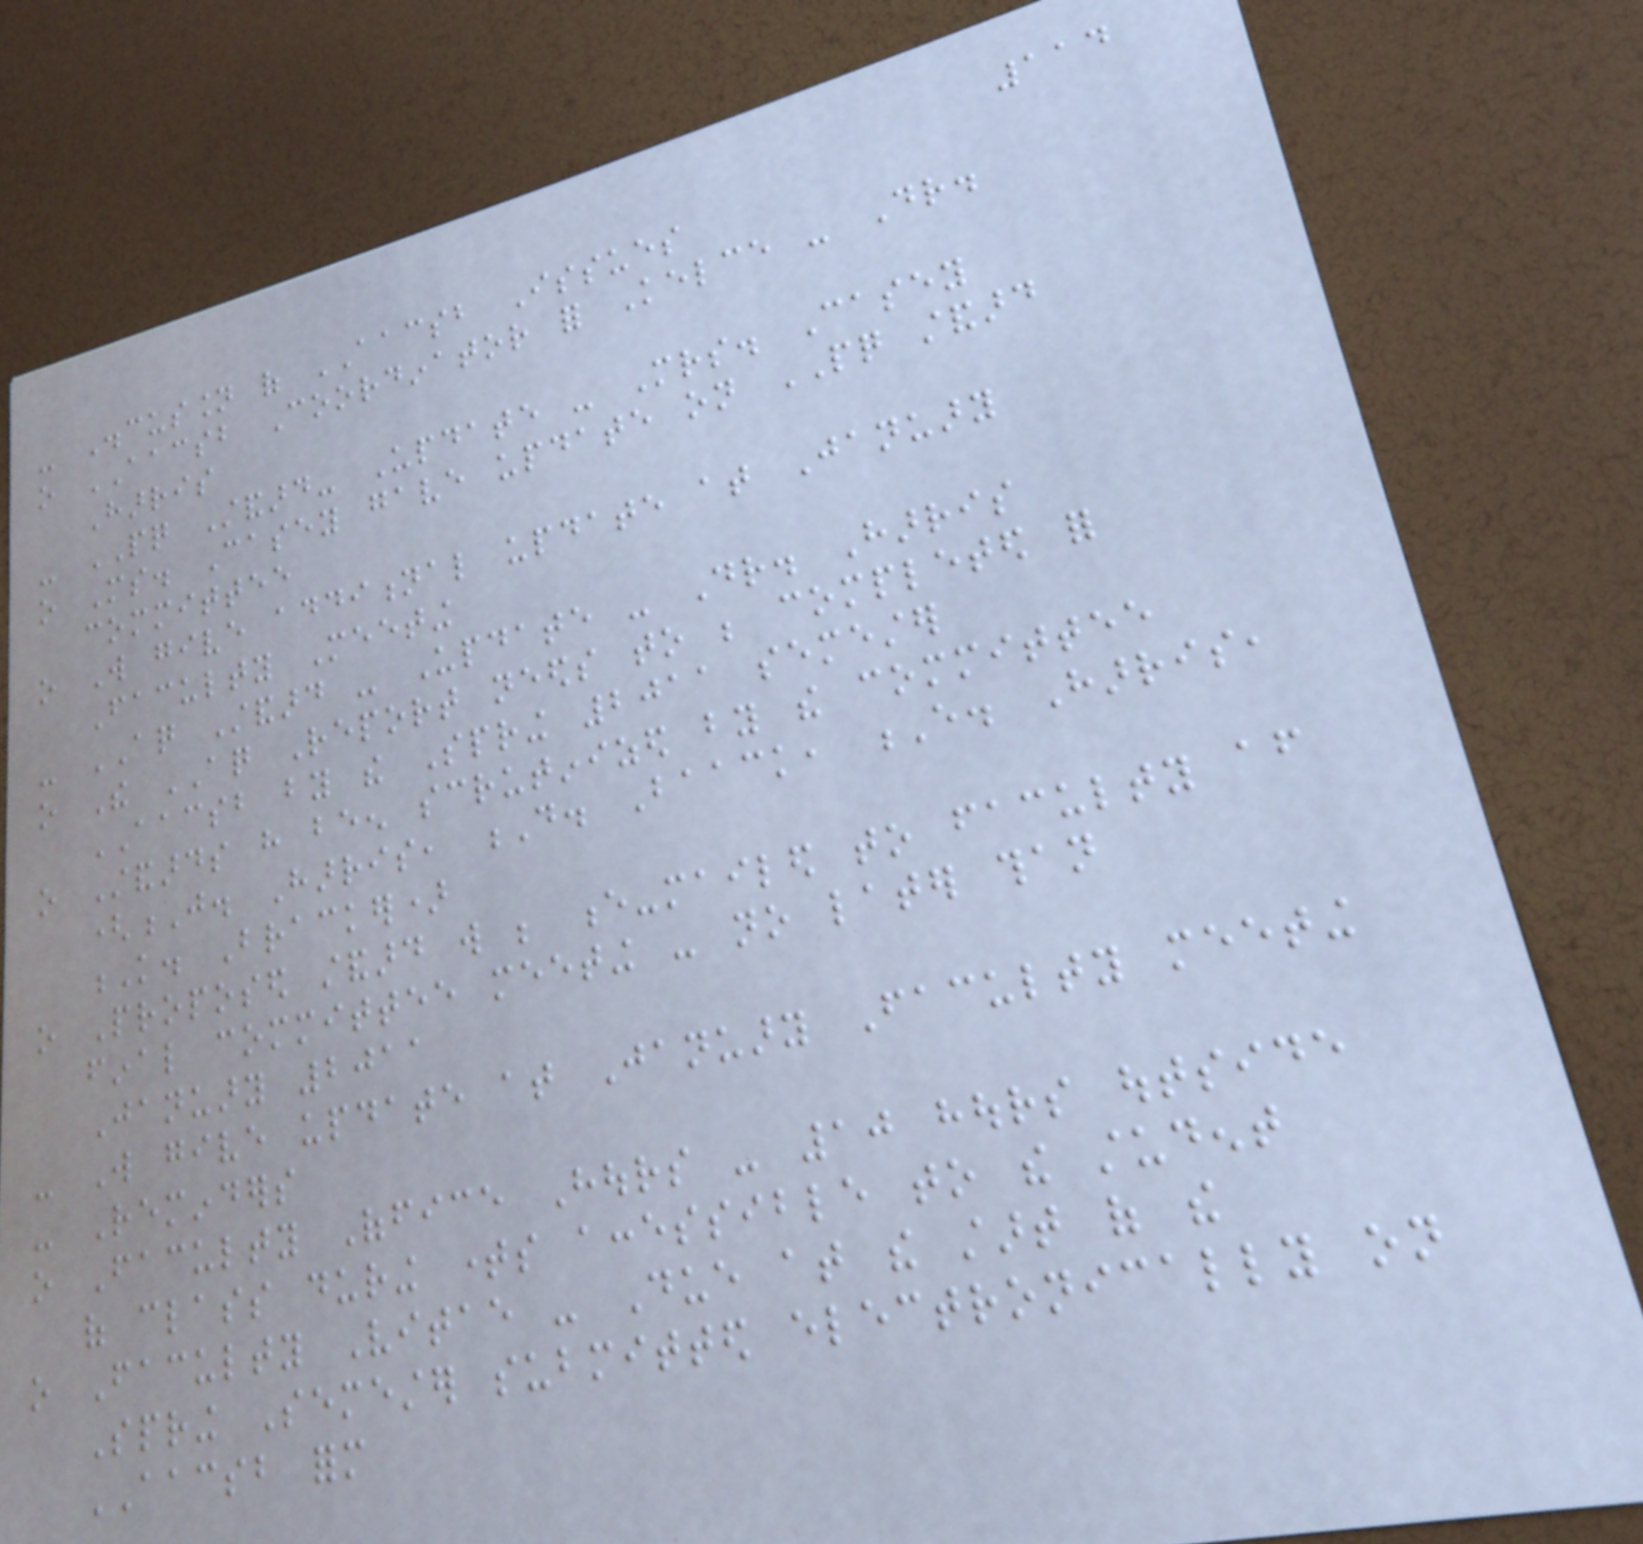114
- Discussion of AACSB Issues
o AACSB Coordinator for Kelce - Dr.
Harris
- PQ Standard- Update - Mrs. Casey
o Ms. Casey gave update on PQ standard
committee
o Will give additional update at January
Faculty Meeting
- AQ Standard - Update - Dr. Harris
o The AQ Report needs to be completed for
AACSB by the Spring 2011 semester
o Standards have been scrutinized by the committee
(J. Harris, D. Baack, E. Harris,
K. Bracker)
o Proposed standard will be e-mailed to faculty after
final committee meeting - no later than
January 2011
- Will give update at January Faculty meeting
- Reminders
o Faculty Office Hours - 10 hours outside
of class during times accessible to the student
o Faculty Vitae - Due at the start of the
Spring Semester submitted electronically on
AACSB form
